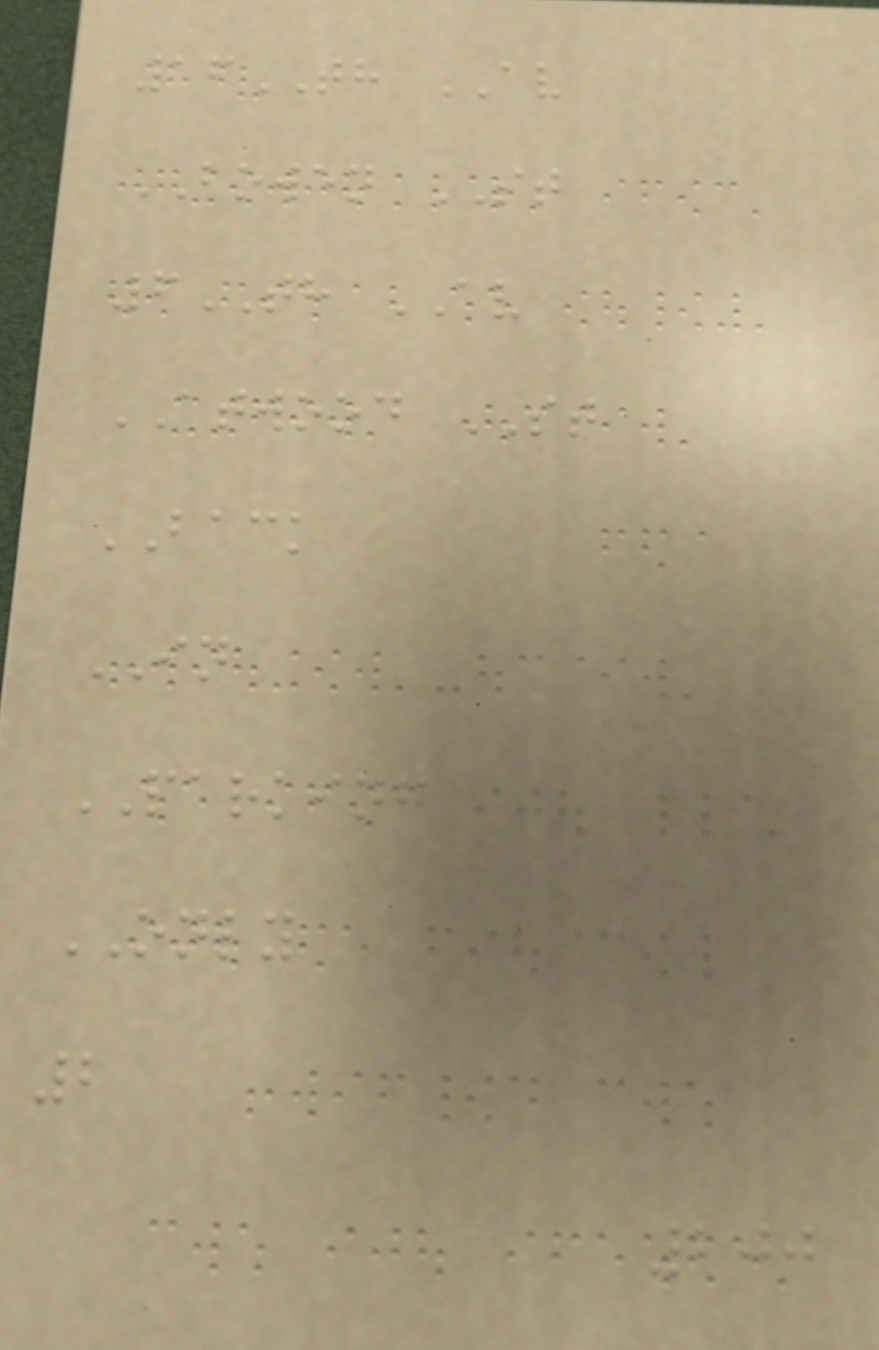16TH AV
BOWEN ST
6TH AV
ATWOOD ST
BACK
IN
PARKING
ONLY
2
200
